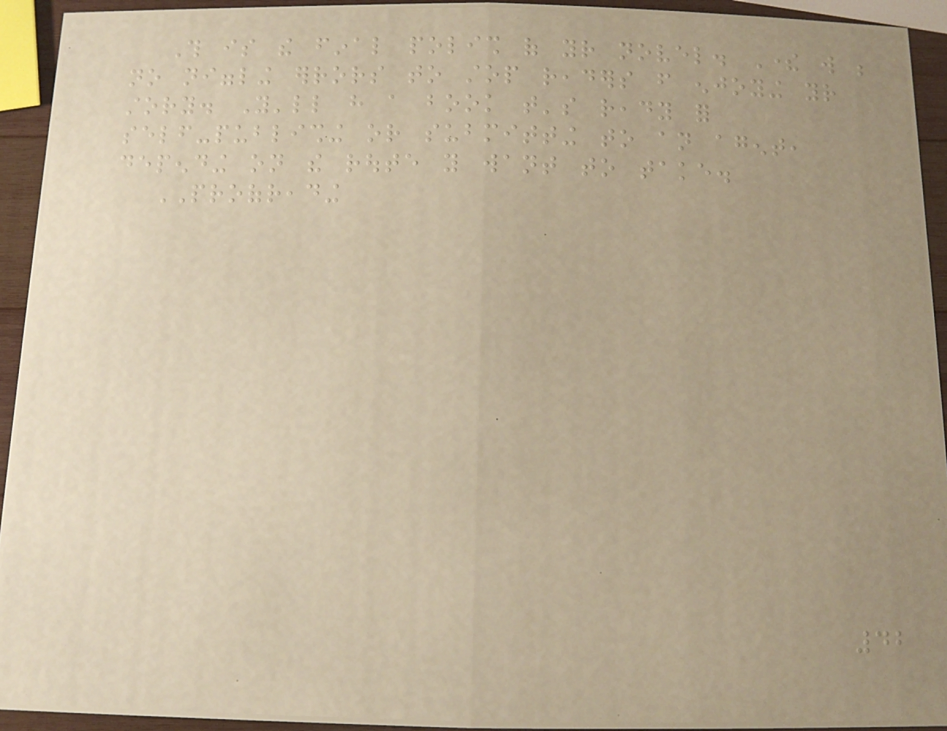This is the final polish of your novel. There will be
no niggling errors to stop readers from enjoying your
story. You'll have a book that's ready for
self-publishing or submitting to an agent,
depending on the route you want to take.
PROOFREADING
42
